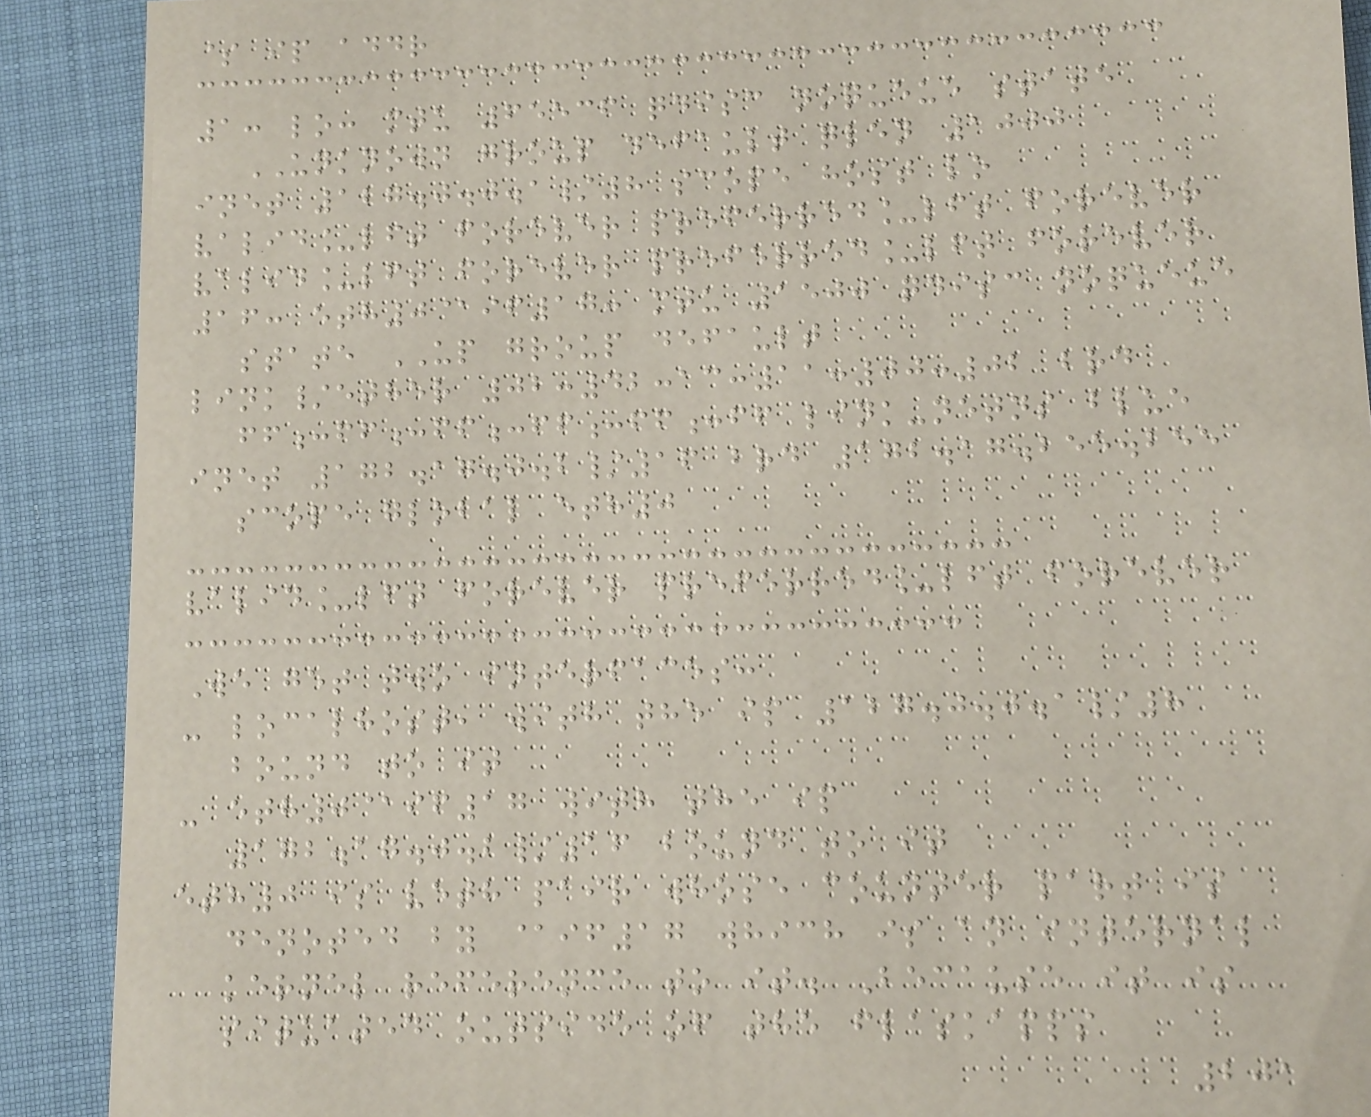$ ip addr
1: lo: mtu 65536 qdisc noqueue state
UNKNOWN group default qlen 1000
inet 127.0.0.1/8 scope host lo
valid_lft forever preferred_lft forever
valid_lft forever preferred_lft forever
16: eth0@if17: mtu 1500 qdisc noqueue
state UP group default
link/ether 02:42:ac:11:00:02 brd
ff:ff:ff:ff:ff:ff link-netns blue
inet 172.17.0.2/16 brd 172.17.255.255
scope global eth0
valid_lft forever preferred_lft forever
We get two interfaces:
- localhost, with the ip 127.0.0.1/8
bound to it
- eth0@if17 with the ip
172.17.0.2/16 bound to it
eth0 is veth pair whose counter part is
denoted by @if17 which is an internal
kernel reference to it. Because it is
situated outside of the flaskapps
201
